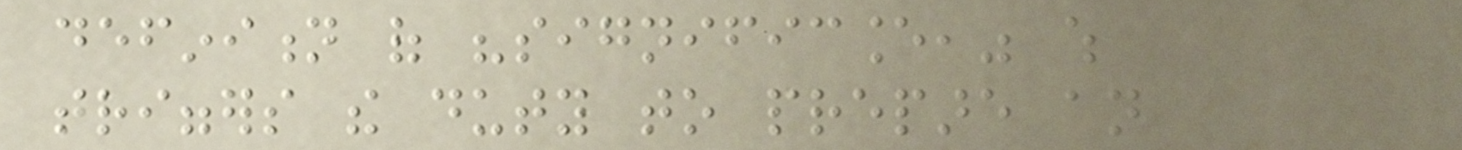definition of "significance," which
triggers the duty to prepare an
